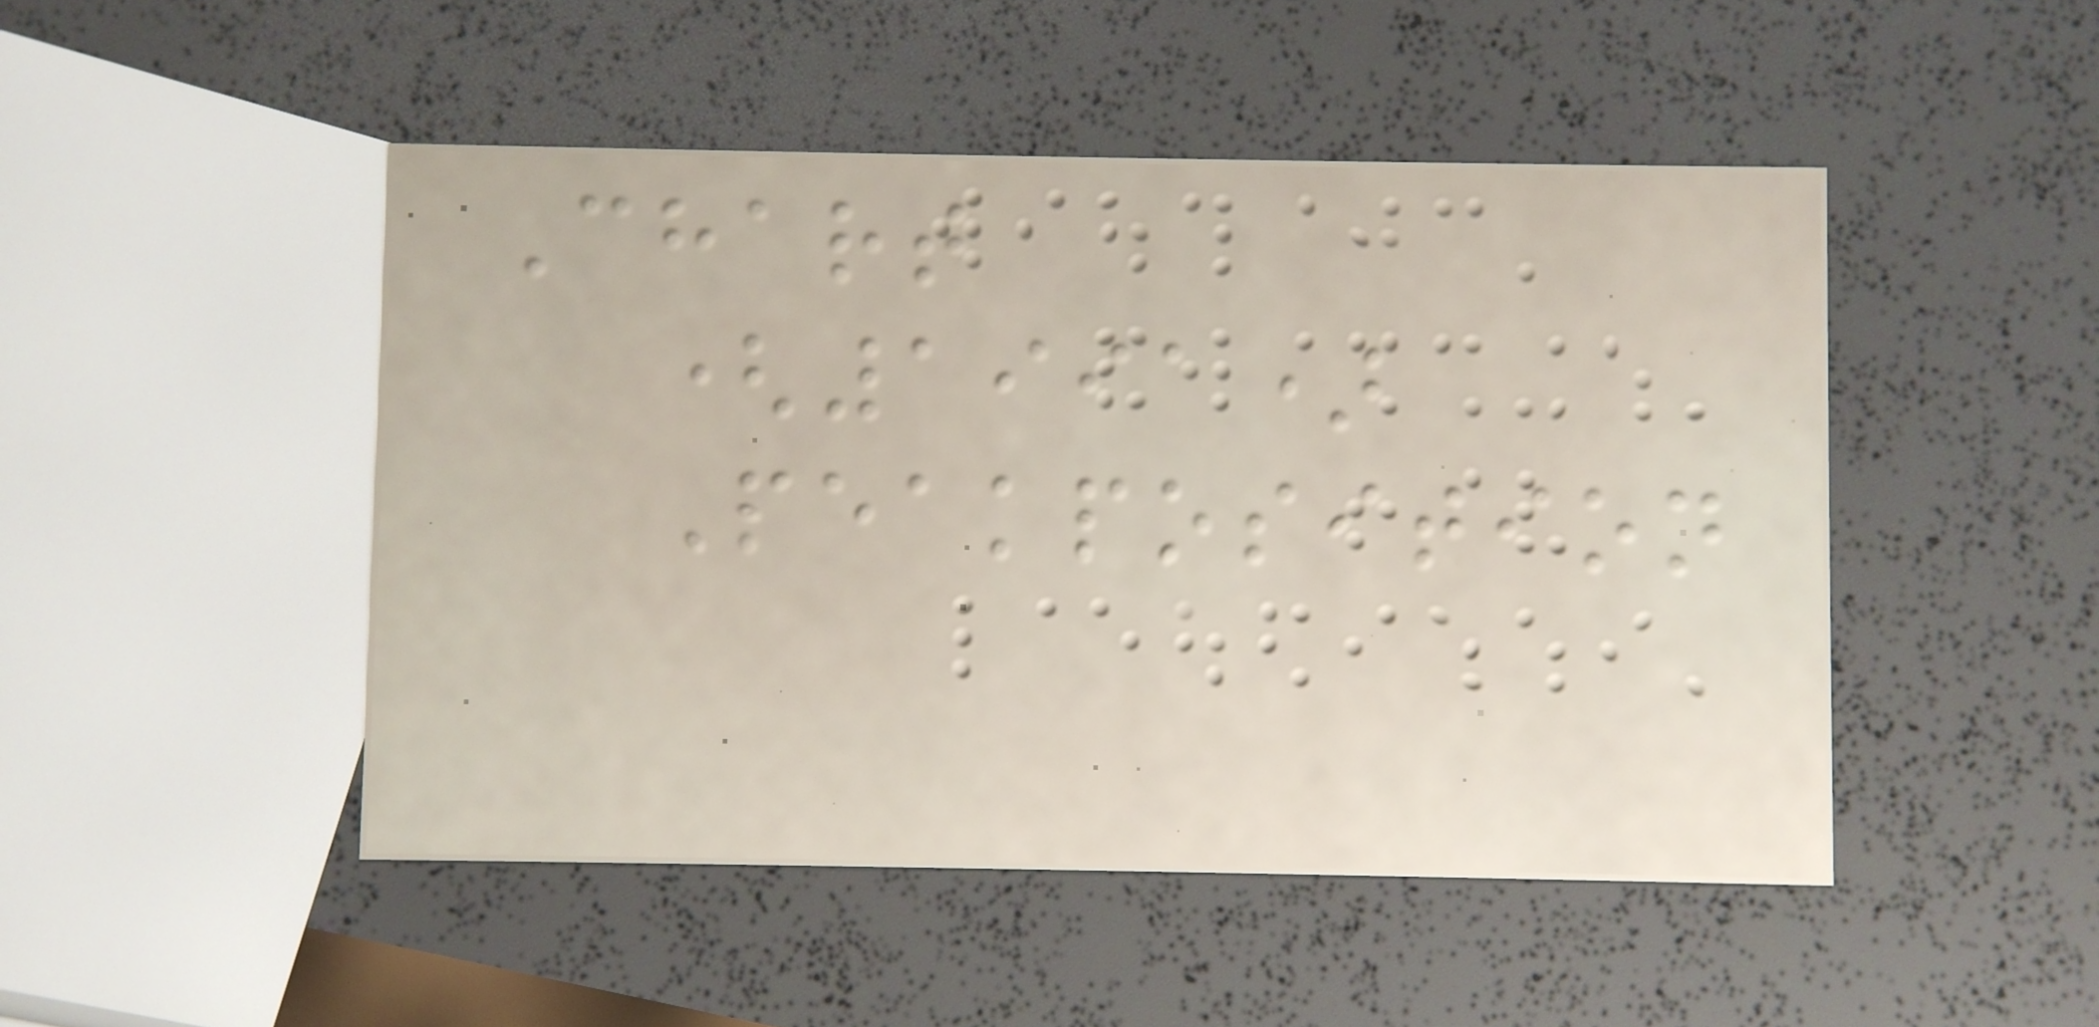Chart
(1991)
Peakposition
